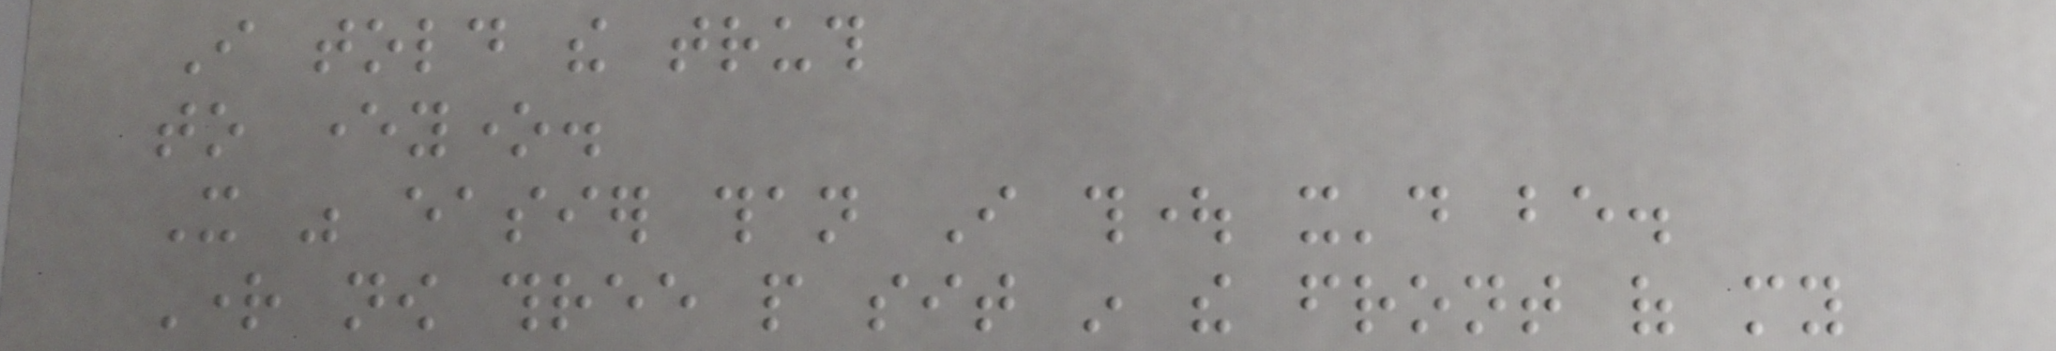I told the truth
to everyone.
It was easier than I thought it'd be.
Right now three people sit in the front of my
